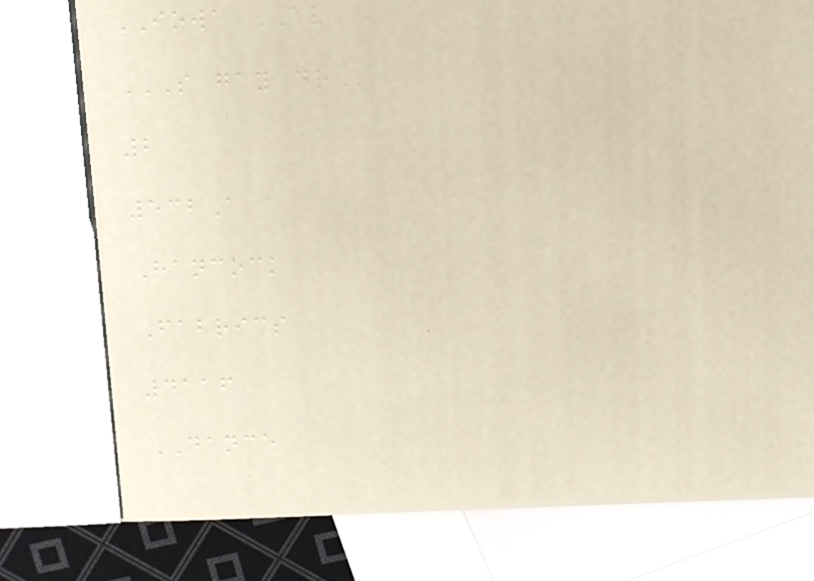IOWA AV
S GAY DR
2
532A
Hancock
Fabrics
4116
DANCE
